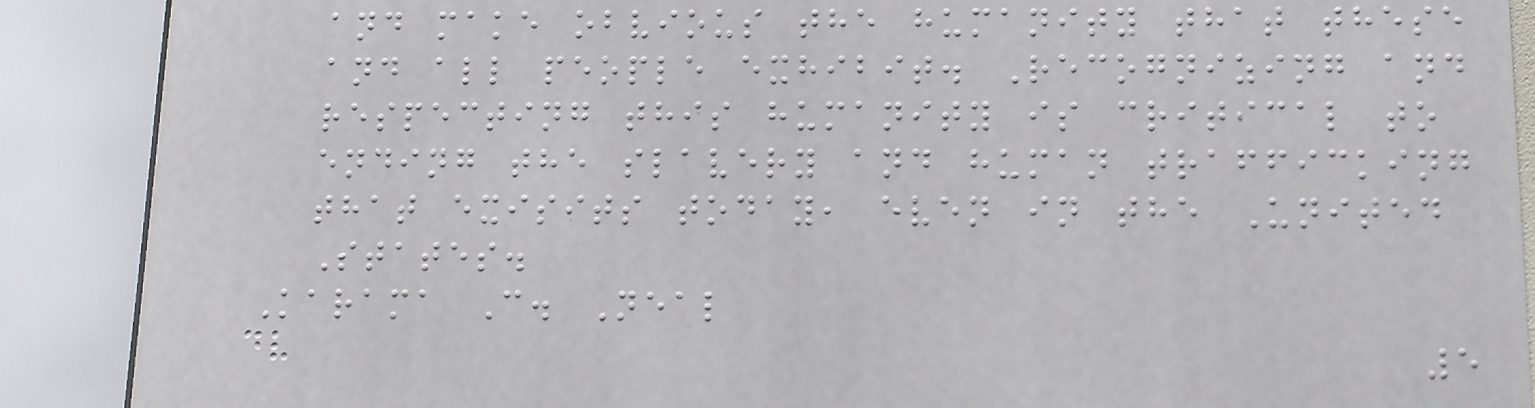and make obvious the humanity that these
and all people exhibit. Recognizing and
respecting this humanity is critical to
ending the slavery and human trafficking
that exisits today, even in the United
States.
Karama C. Neal
5
